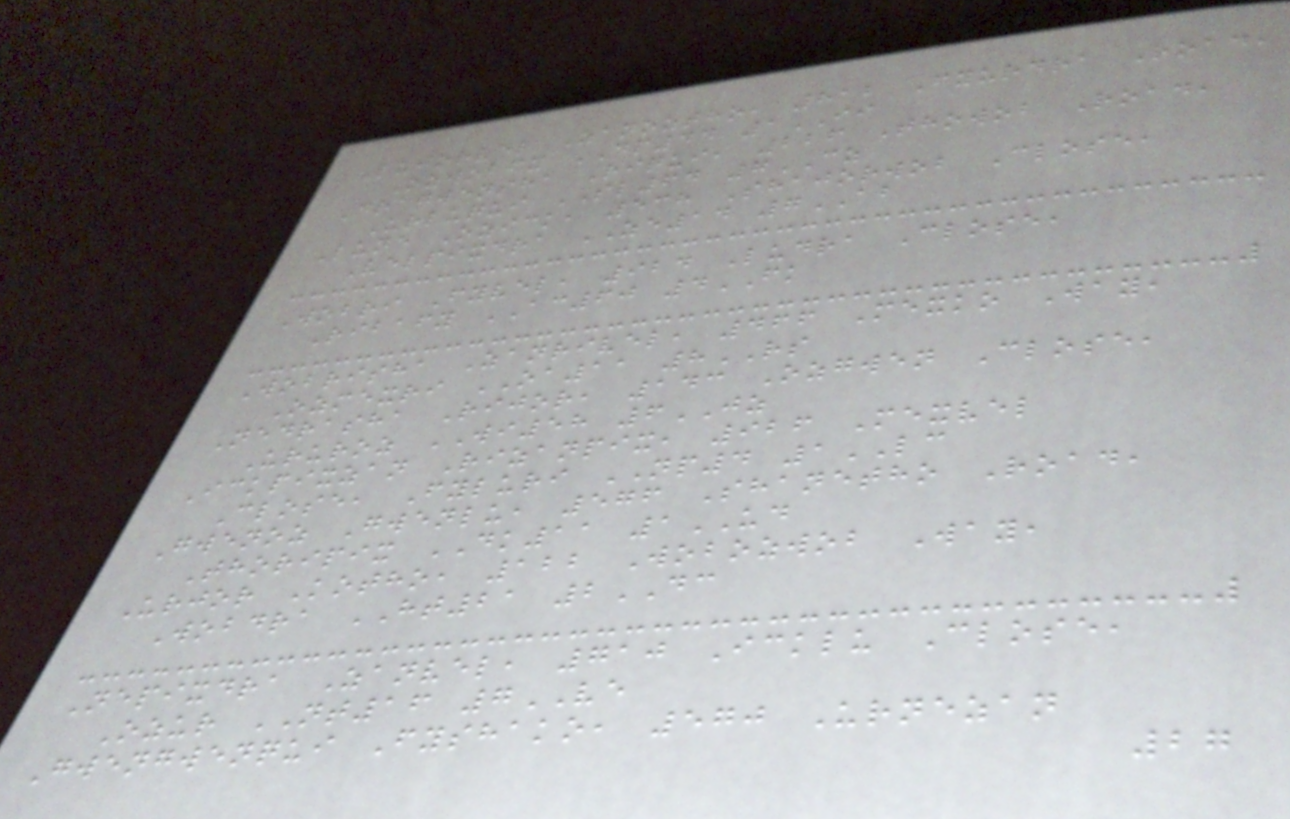Lujorvel Zanoztho, 812 Fyurdra Road,
Ozwobfy DP44 1II
Dragwensha Riqui, 226 Thowob Road,
Urluqui SL64 7CZ
Lune Ozick, 538 Shajorwob Close,
Velpixdra ZE14 7AB
Wobri Fyvel, 924 Ludra Close,
Ribafy AC60 4FK
Wobrisha Zanrivel, 466 Mexko Way,
Ozmexri OA11 8RS
Nedrasha Rijor, 143 Ozgwen Close,
Ururoz WI58 6JZ
Ickpixzan Rizanpix, 926 Mexvel
Close, Fyluri NP4 1LC
Gwenoz Gwenlu, 576 Shanetho Road,
Thoripix DK11 1UD
Urjor Kotho, 122 Wobozwob Way,
Wobdra HT21 2DC
Nepixdra Zanvel, 710 Icklu Close,
Ozur NT16 7VE
Gwengwenqui Fyshako, 570 Urnezan
27
